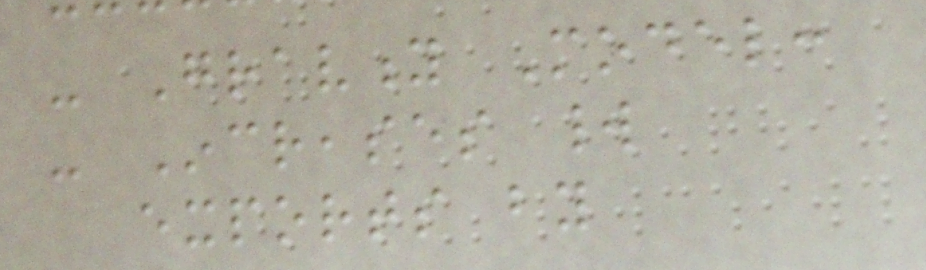- Gravity Model:
- Increases world
exports by
